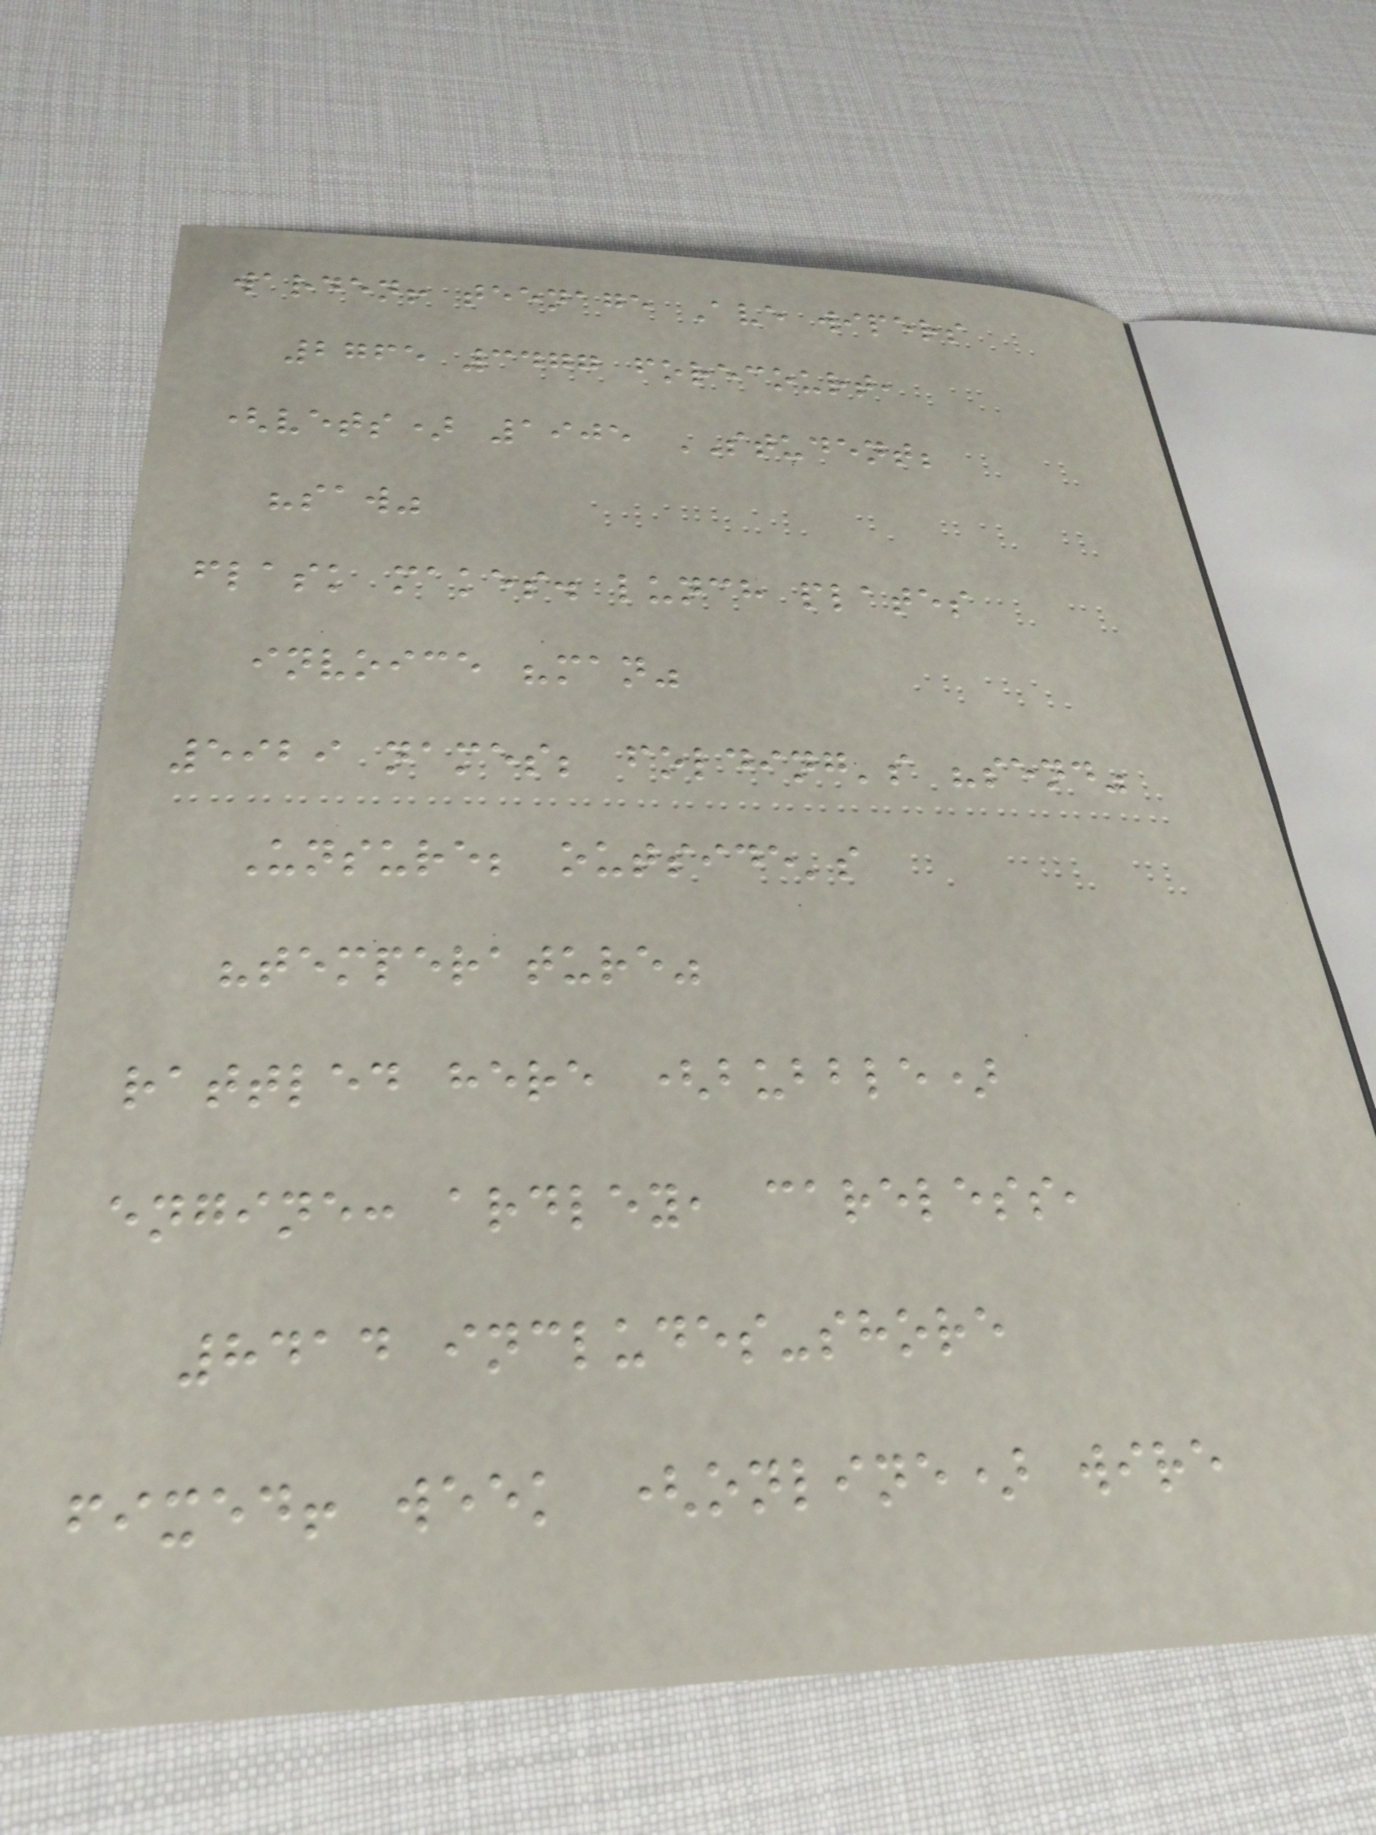warden! teenage Ave wipers
2765 3477 forecourt,
(vets) 1905 STUDENT;
"saw"
flask makes. lunch plates
invoice "man"
5929 names; folding's "send"
Unsure; outside's
"temperature"
rattled here (bubble)
engine: ardley, careless,
8414 includes-shore
fixed! week (online) wire
